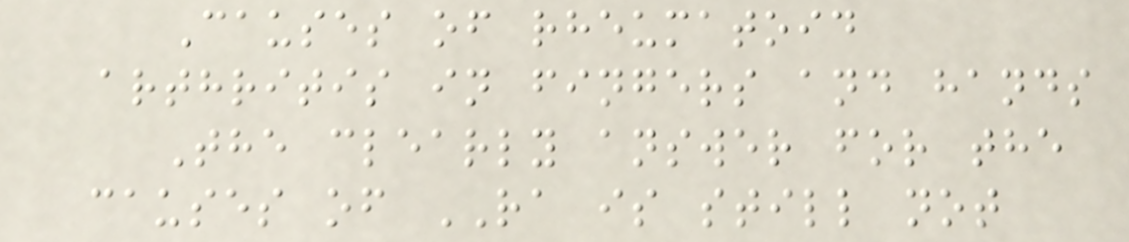Causes of rheumatoid
arthritis in fingers and hands
The clearly answer for the
causes of RA is still not
